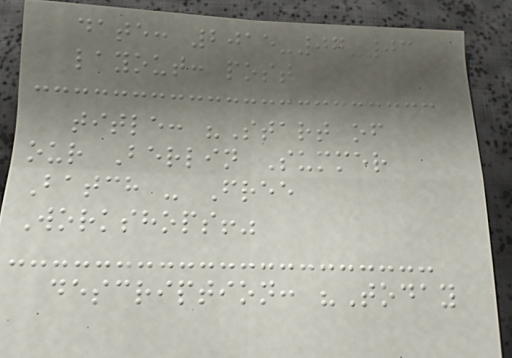date: 2015-07-03
layout: post
title: "Start of
our Berlin Summer
Batch - Free
Workshops!"
description: "Today
